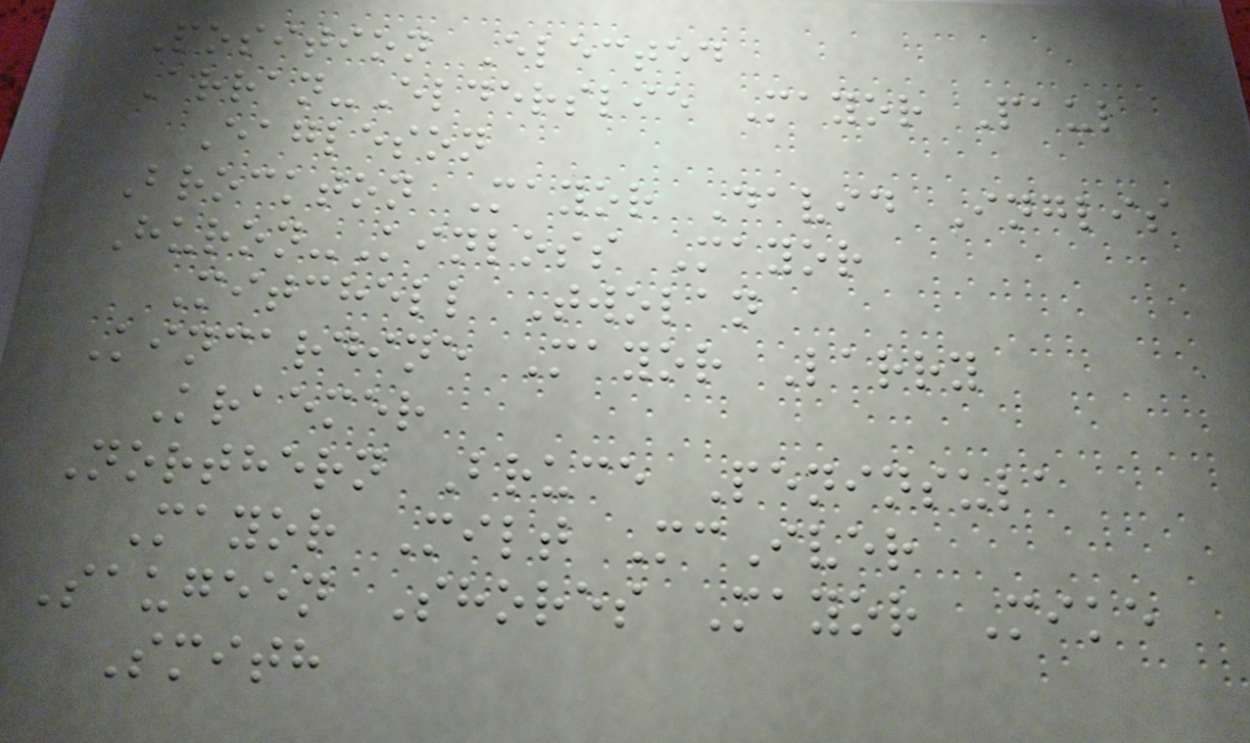Position Elected
Arran-Elderslie Mayor Paul
Eagleson
Brockton Mayor David Inglis
Huron-Kinloss Mayor
Mitchell Twolan
Kincardine Mayor Larry
Kraemer
Northern Bruce Peninsula
Mayor Milt McIver
Saugeen Shores Mayor Mike
Smith
